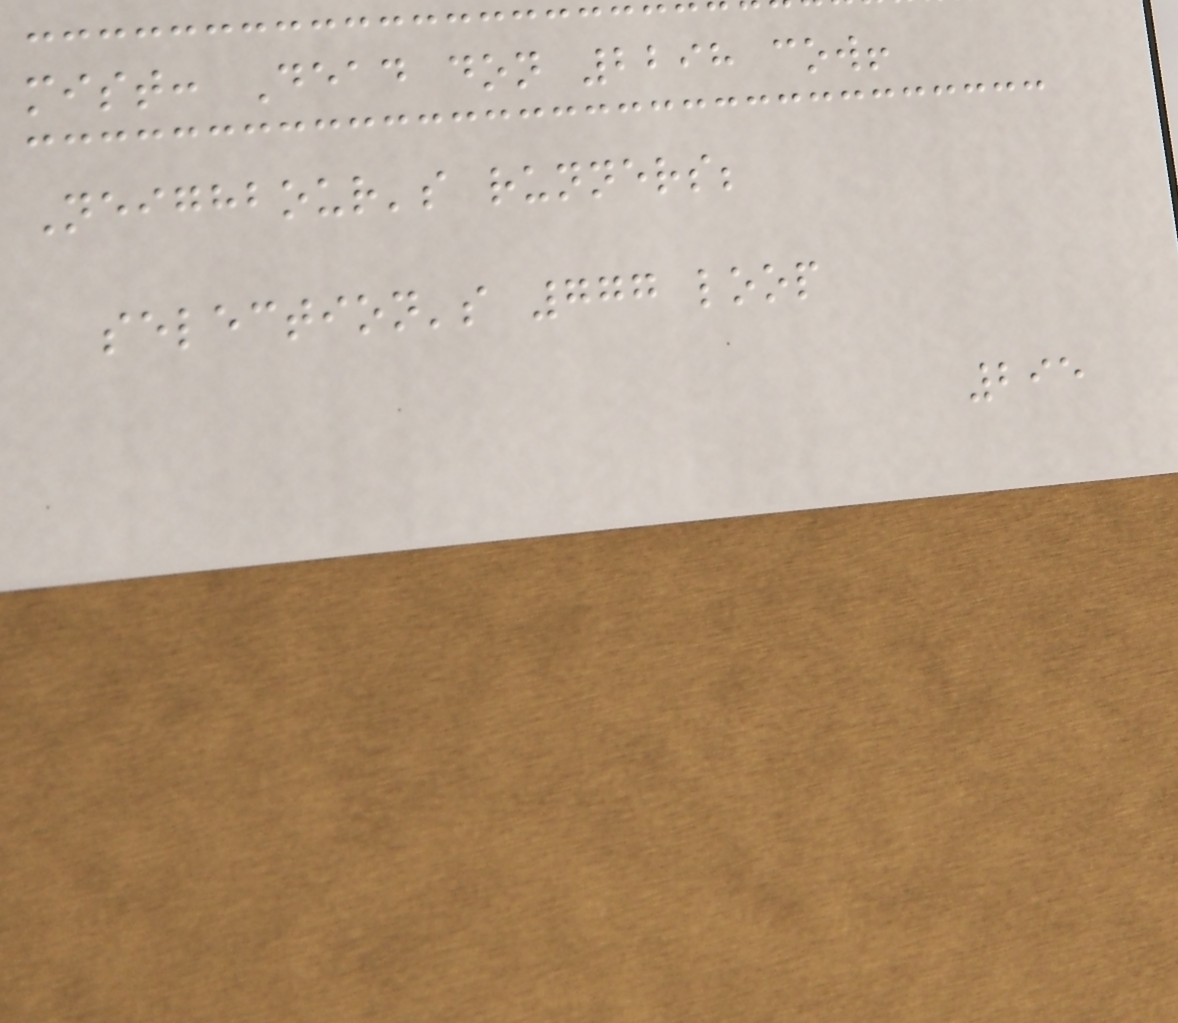mist: Dead don 2298 cow!
Neighbour's runners;
selection's 777 loop
295
